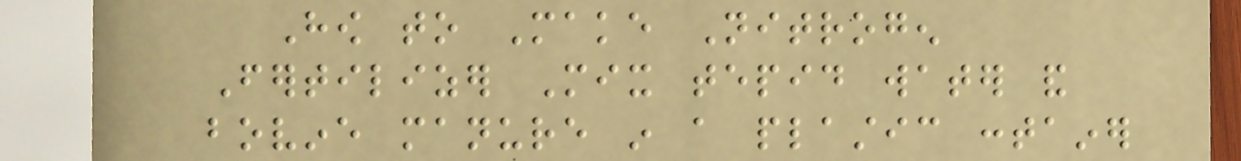How to Make Nitrogen
Fertilizer Mix tepid water and
bovine manure in a plastic container
